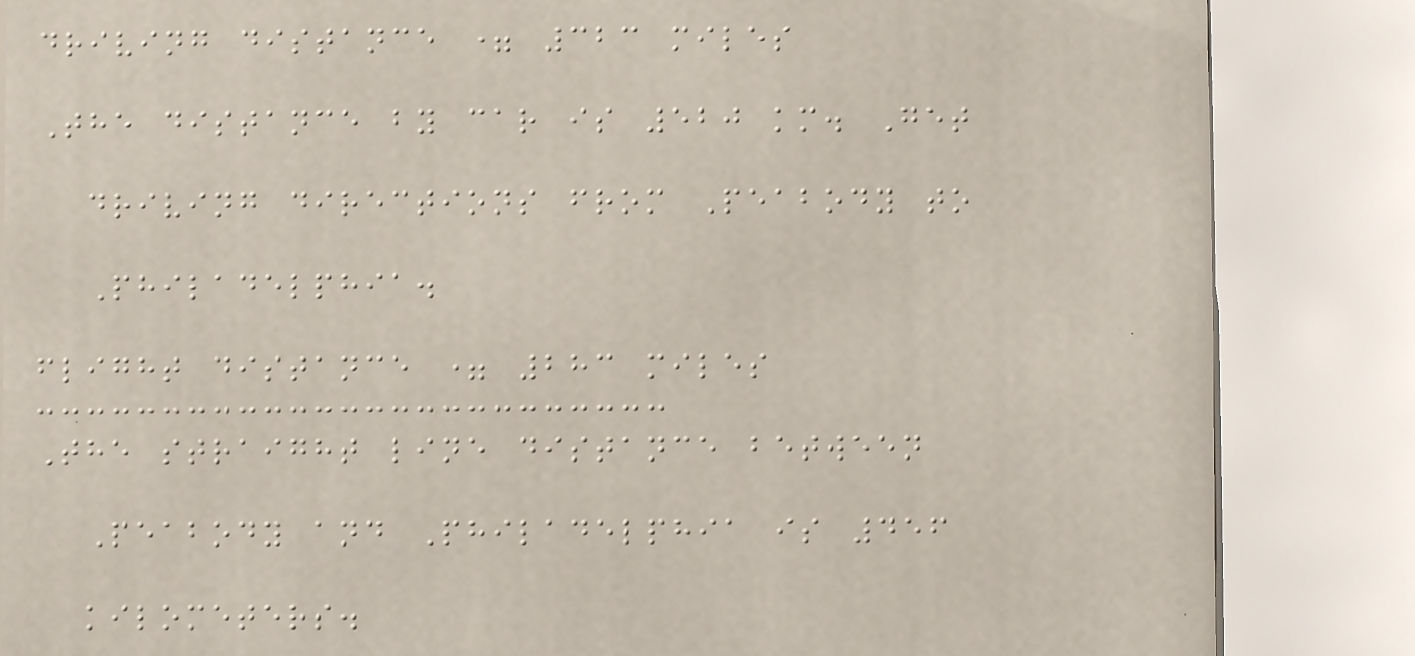driving distance = 323 miles
The distance by car is 520 km. Get
driving directions from Peabody to
Philadelphia.
flight distance = 283 miles
The straight line distance between
Peabody and Philadelphia is 456
kilometers.
